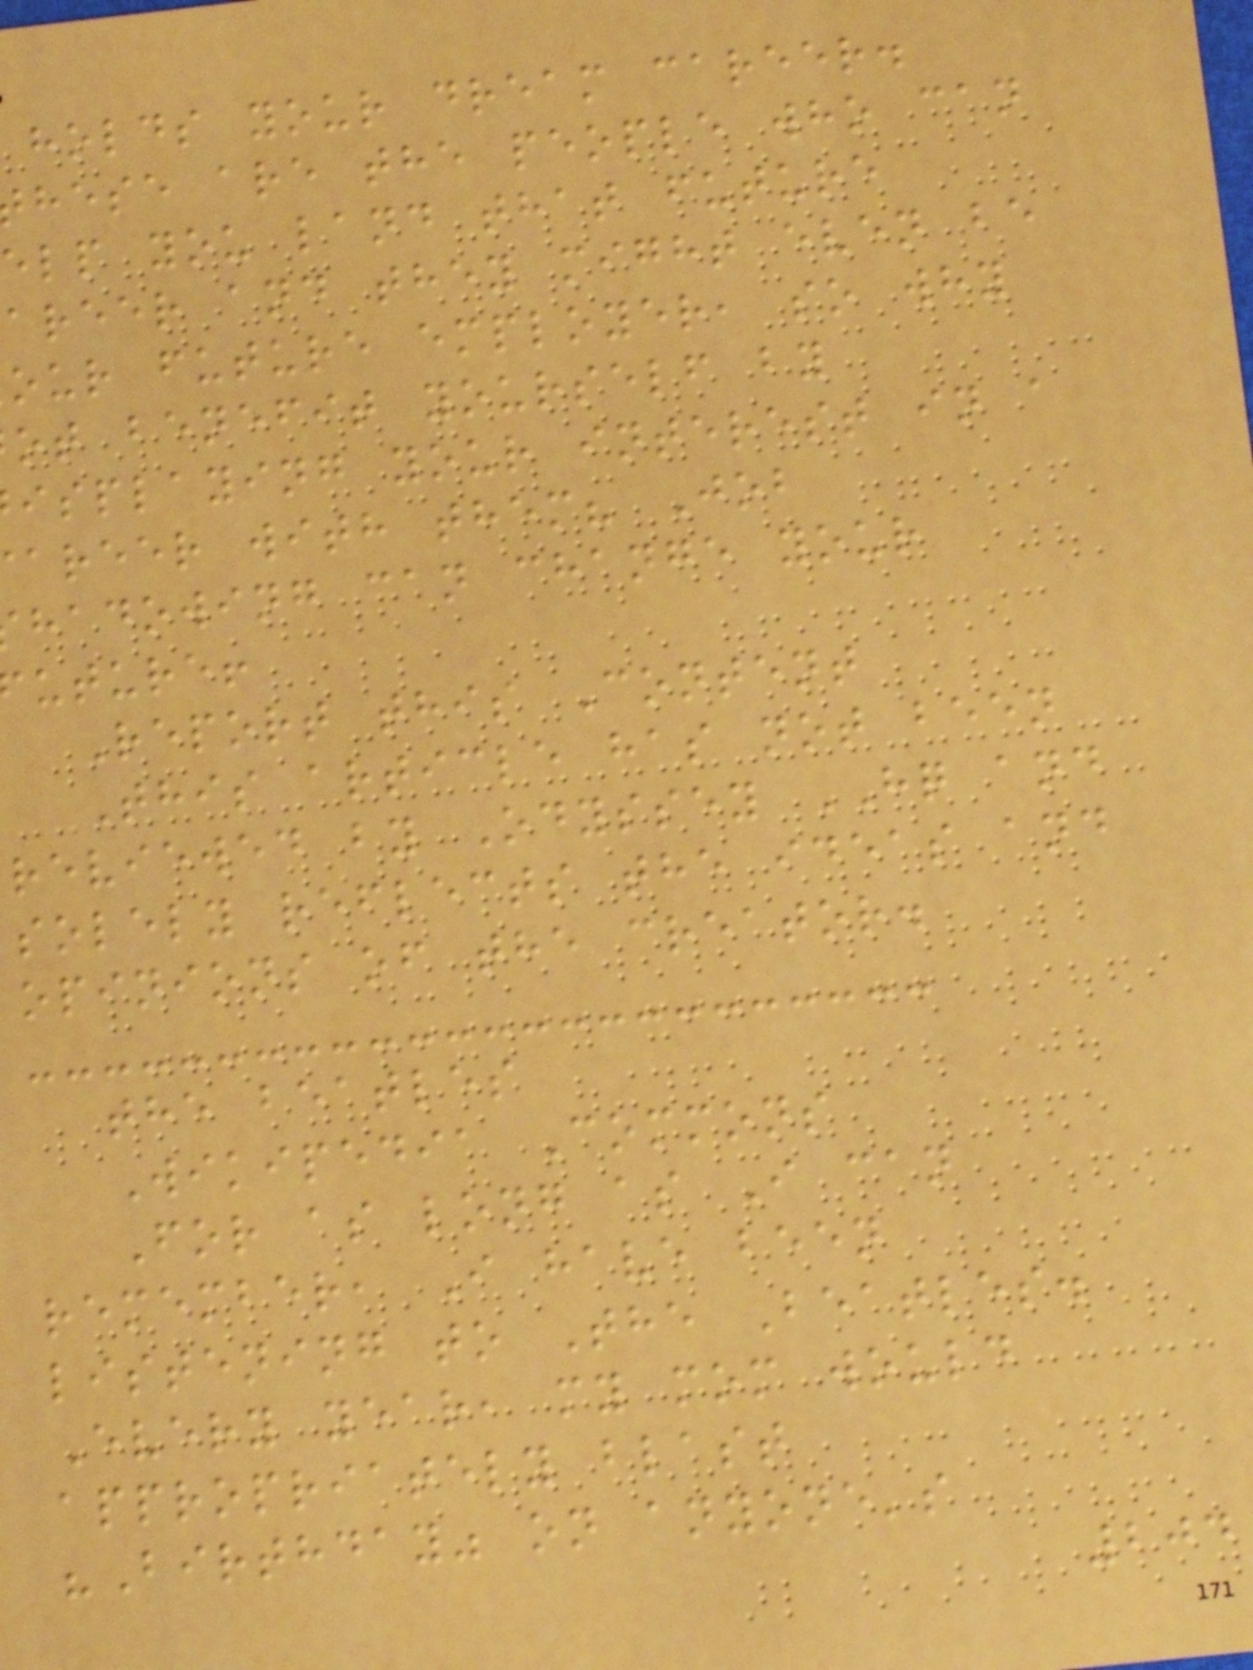holds your dream career.
hese are the people who can
elp you land that future
areer and they might even be
our future employer, so why
ot benefit yourself by
isplaying your interest in a
areer with them? Job
hadowing can change your
uture!
Report this Content
This article has not been
reviewed by Odyssey HQ and
solely reflects the ideas and
opinions of the creator.
the beatles
Wikipedia Commons
For as long as I can
remember, I have been
listening to The Beatles.
Every year, my mom would
appropriately blast
"Birthday" on anyone's
204
